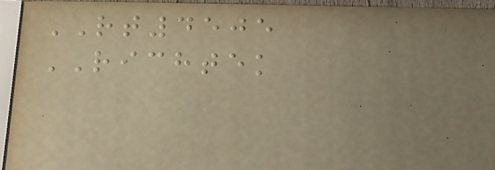RT4505
RICHTEK
